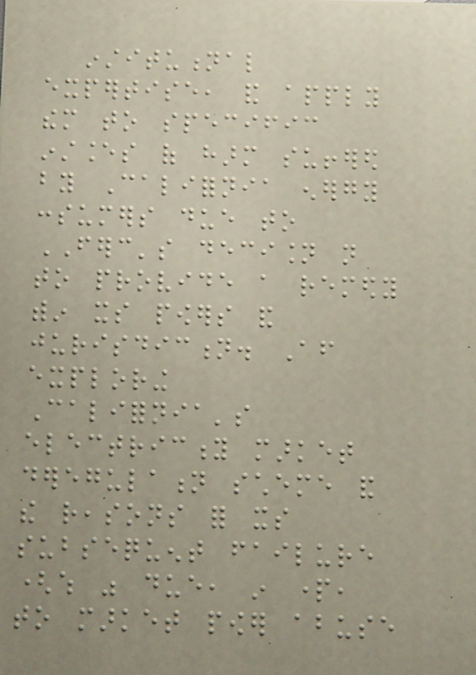institutional
expertise, and apply
them to specific
instances of harm suffered
by California energy
consumers due to
FERC's decision not
to provide a remedy
within its powers and
jurisdiction. After
exploring
California's
electricity market
deregulation scheme and
the reasons for its
subsequent failure
(which was due, in part,
to market power abuse
